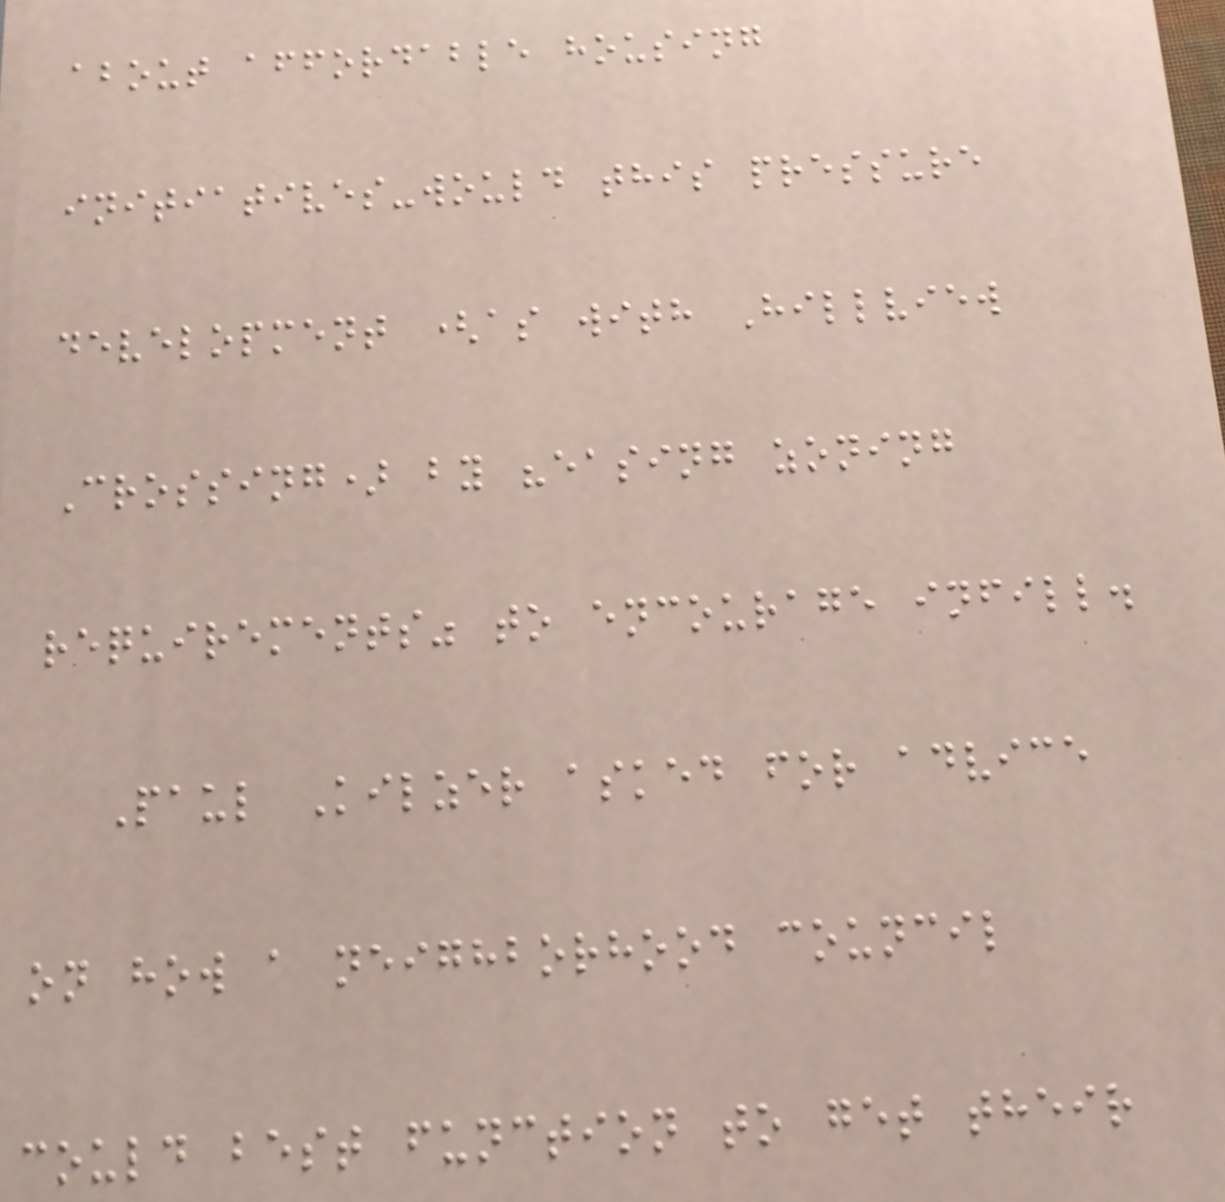about affordable housing
initiatives-would this pressure
development (as with Hillview
Crossing) by "easing zoning
requirements" to encourage infill.
Paul Kilzer asked for advice
on how a neighborhood council
could best function to get their
